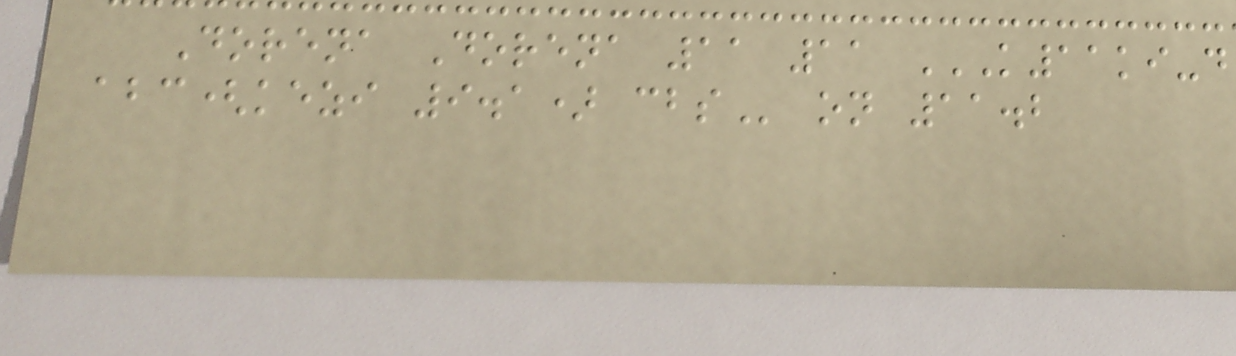Dorena Dorena 11 11 K11KI-D
ABC(KEZI 9.1) CBS on 11.2
